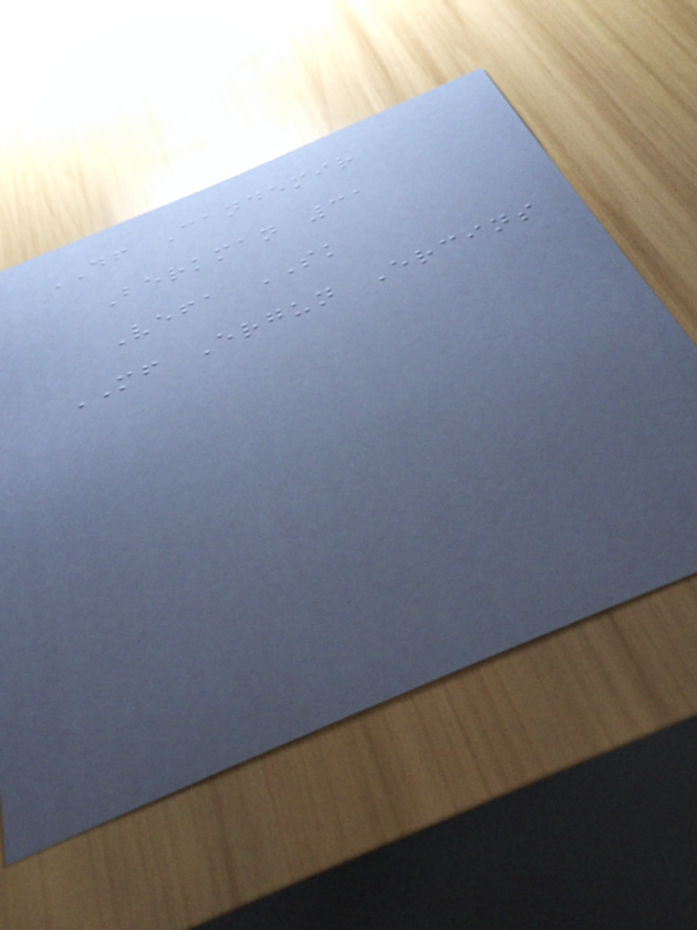DF Candemir
Berkman 31
Vefa SK
MF Ergun Ercins
